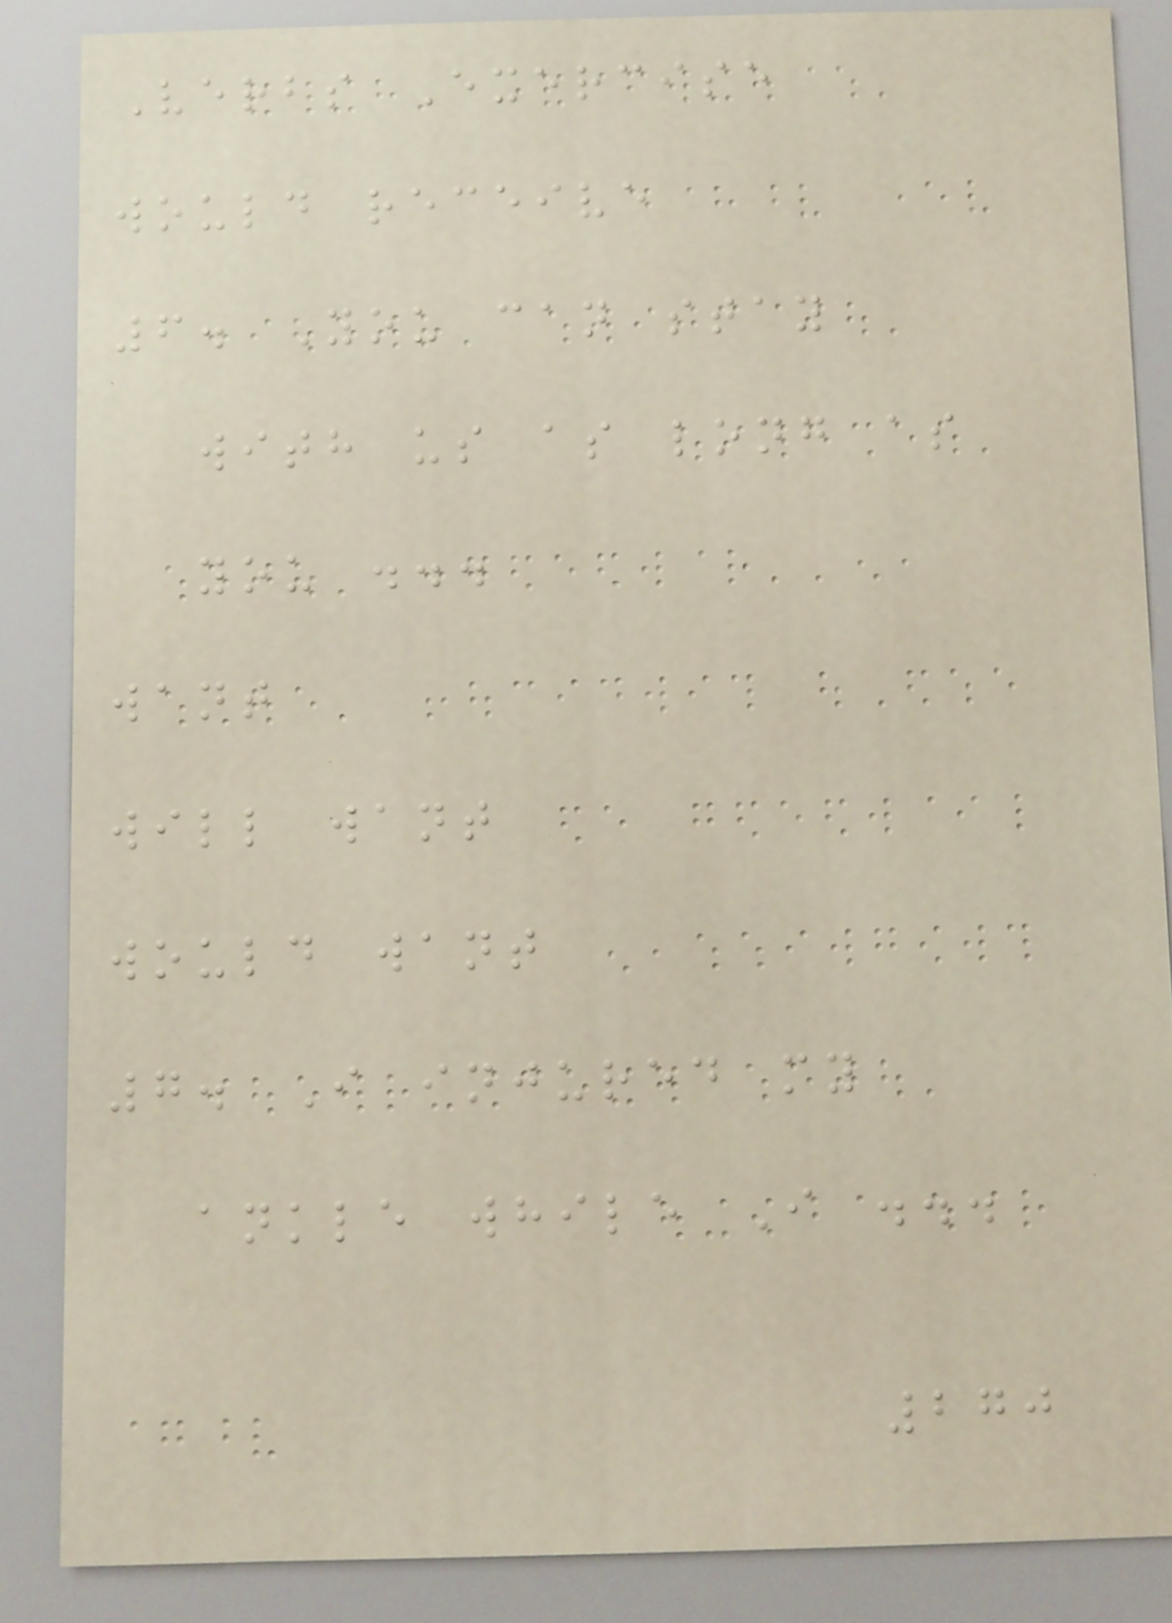Verbs Exercise
would receive
6. You can stay
with us as long as
you ...
want
will want
would want
7. I injured my
ankle while I ...
270
